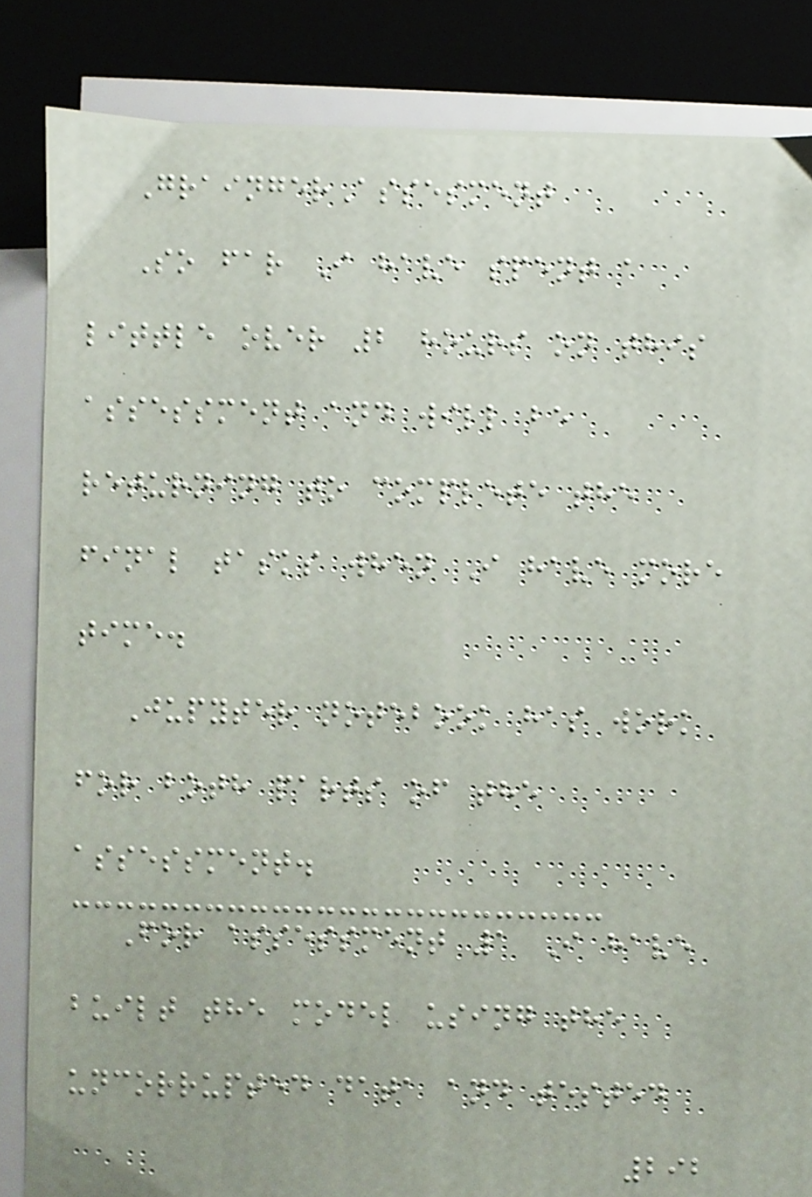GraingerAssesment
So far I have spent a
little over 2 hours on this
assessment and will be
returning to complete the
final tasks when I have more
time.
Jupyter notebook has work
for both parts of the
assessment.
For assessment 1 I have
built the model using the
uncorrupted data and tested
292
